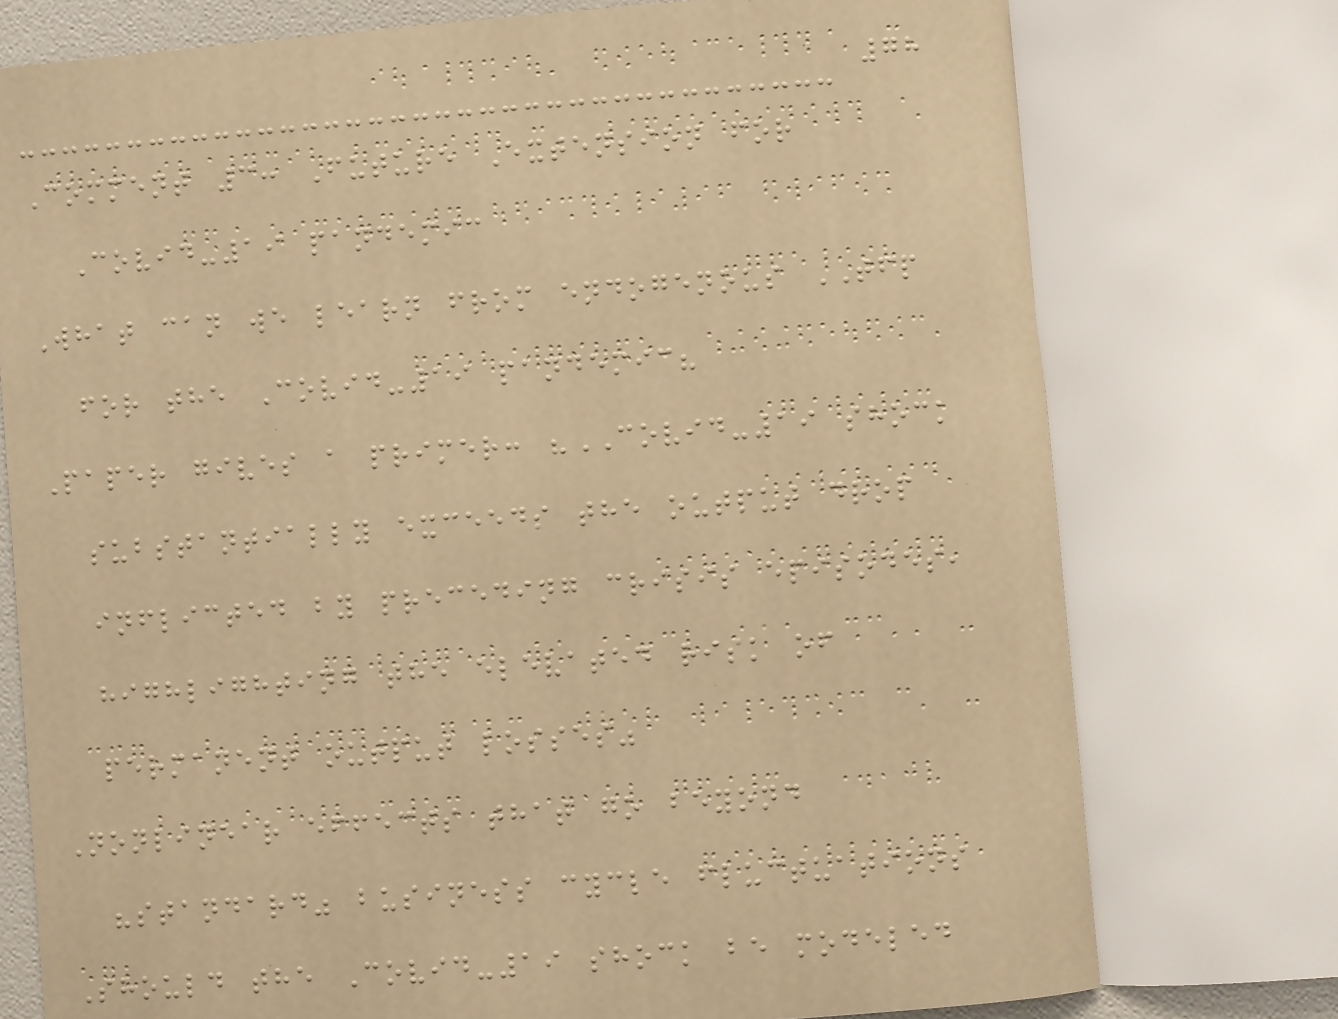78
Comment 3: Future Extension for
Covid-19 pandemic
What can we learn from endogenous TFP
for the Covid-19 pandemic?
Paper gives a primer: "COVID-19 shock
substantially exceeds the output drop
inflicted by preceding crisis episodes,
highlighting the elevated risk of
permanent output losses"
Nonlinear effects that go beyond
"standard" business cycle fluctuations
Should the Covid-19 shock be modeled
